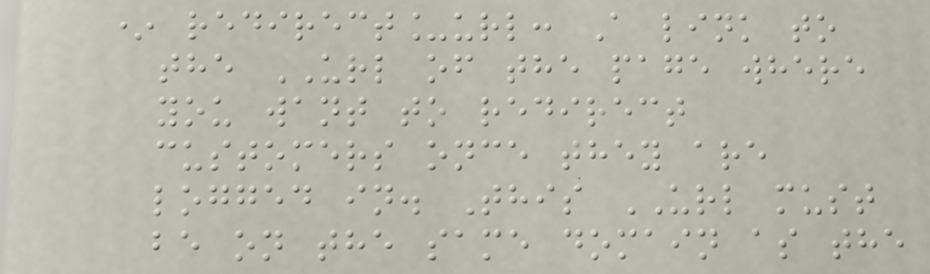* redirect_url: A link to
the URL of the page where
you want to redirect
customers once they are
logged in. This URL must
be on the same domain as the
